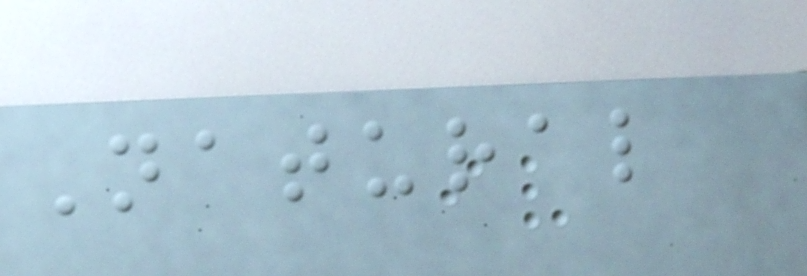Natural
